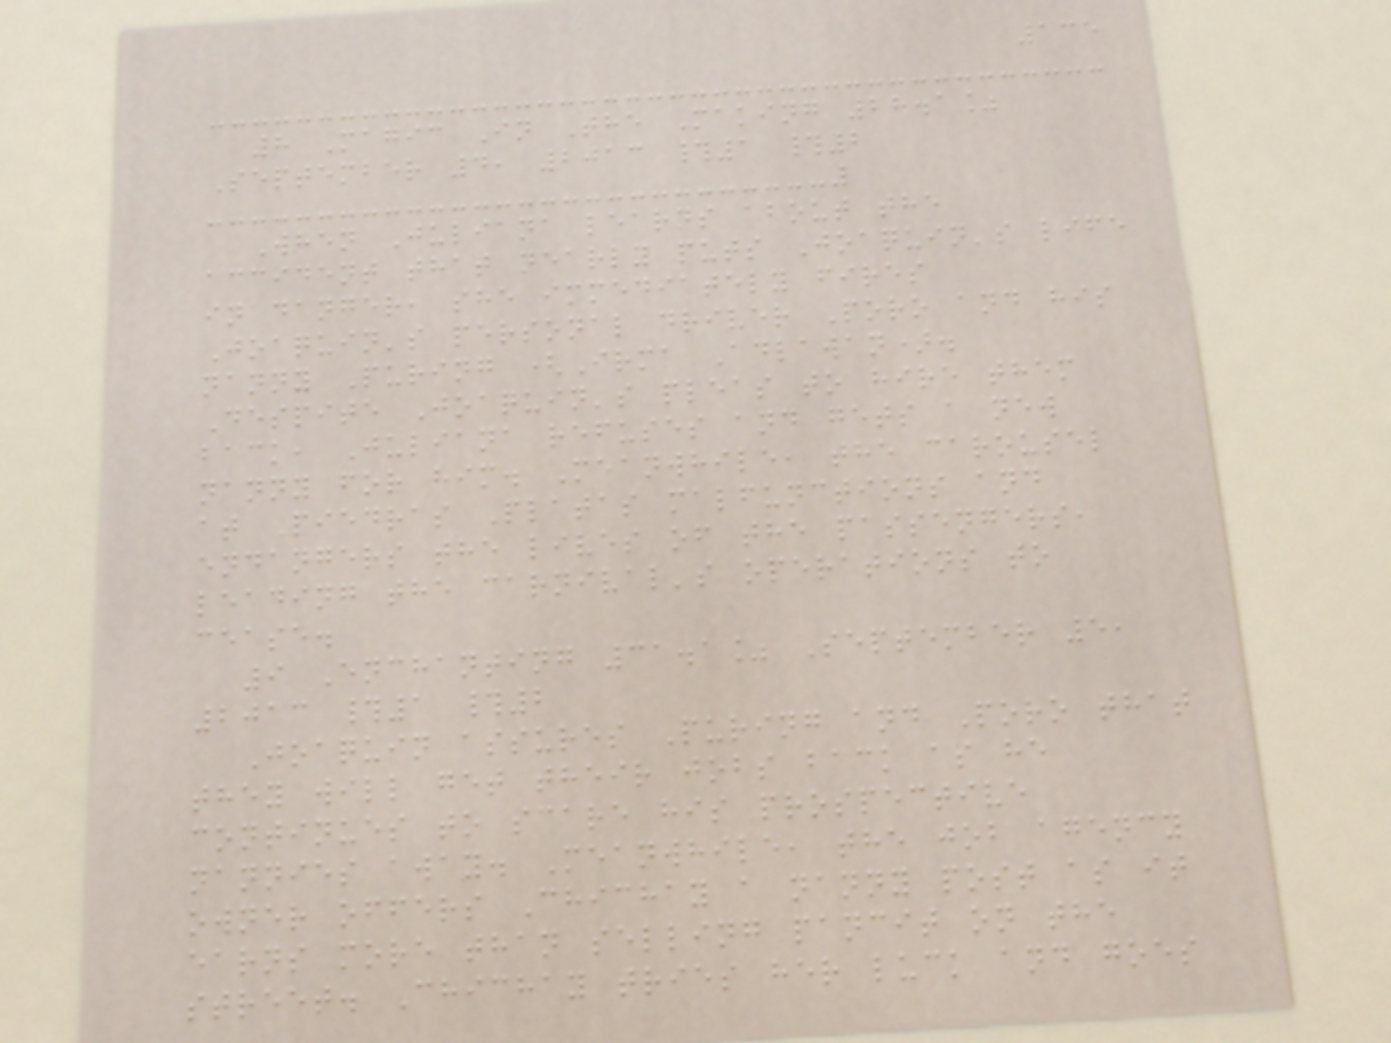135
8 Magic In The Making 28.1%
September 4, 2013 #1 #2
When Juliana learns about the
accident that nearly puts Joaquin's life
in danger, she immediately fires
Joaquin's personal driver Poro and his
nanny Puring (Irma Adlawan).
Despite Joaquin's pleas to hire them
back, Juliana refuses and gets a new
nanny for him. Meanwhile, the carousel
at Piedras Platas malfunctions and
endangers the lives of the passengers,
leading the carnival's operations to
cease.
9 Enchanting 31.1% September 5,
2013 #1 #2
Joaquin assures Puring and Poro that
they will get their jobs back as he
continues to scare his prospective
nannies away. Meanwhile, the job agency
owner offers Chichay a nanny post as it
earns more than selling pancit on the
street. Chichay tries her luck and goes
